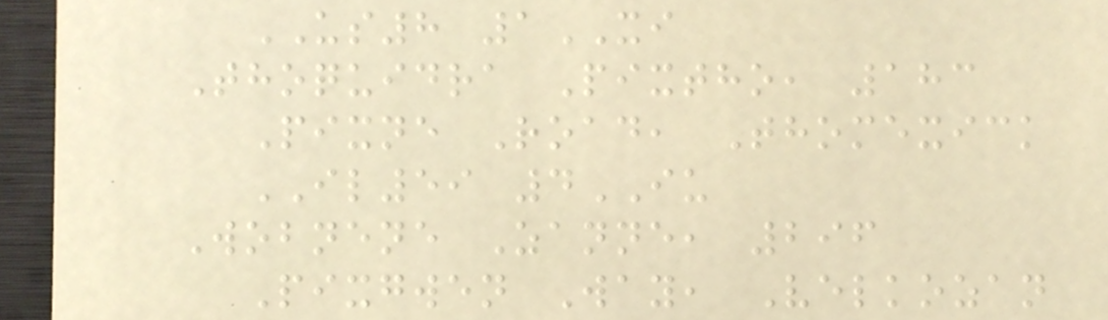US8 1XI
Thoquidra Pixtho, 183
Pixne Road, Thomexick
IL59 4IU
Wobnene Zanne, 296
Pixgwen Way, Velkozan
